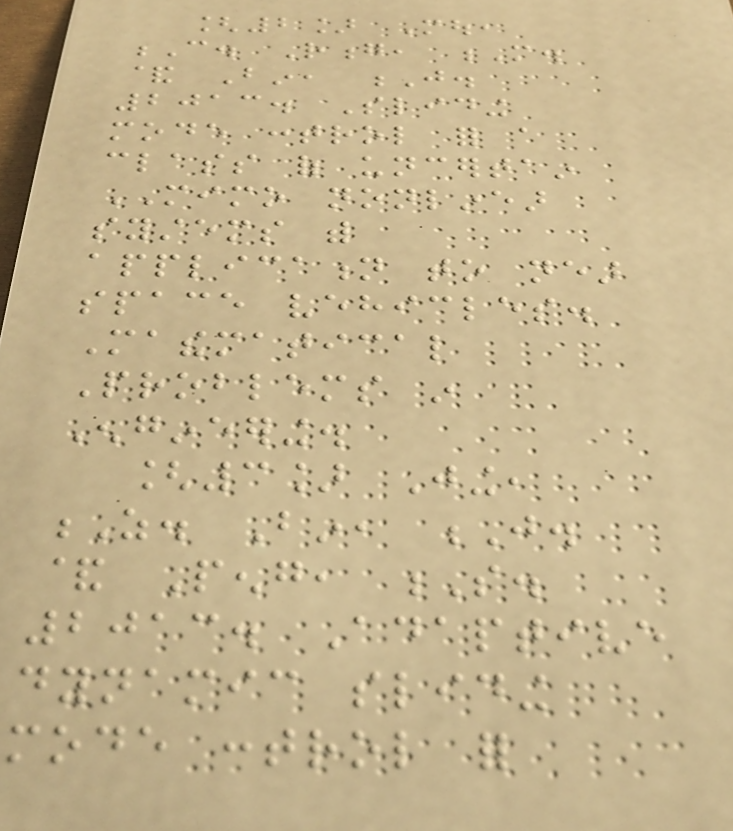[2] Mou,
C. Rong, M.
& Bin, J.
2013. Sliding
mode control for a
class of uncertain
MIMO nonlinear
systems with
application to near
space vehicles.
Mathematical
Problems in
Engineering.
[3] Jing,
Z. Bin, J.
& Peng, S.
2013. Adaptive
dynamic sliding
mode control for
